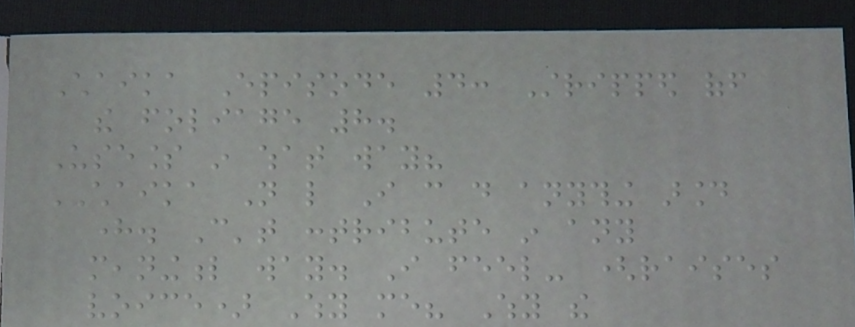Chaika Episode 4: Stripped off
the foliage 8.
Useless in what way?
CHAIKA Not like I can do anything around
here. Can't contribute in any
meaningful way. I feel- (raises
voice) Why me? Why the
